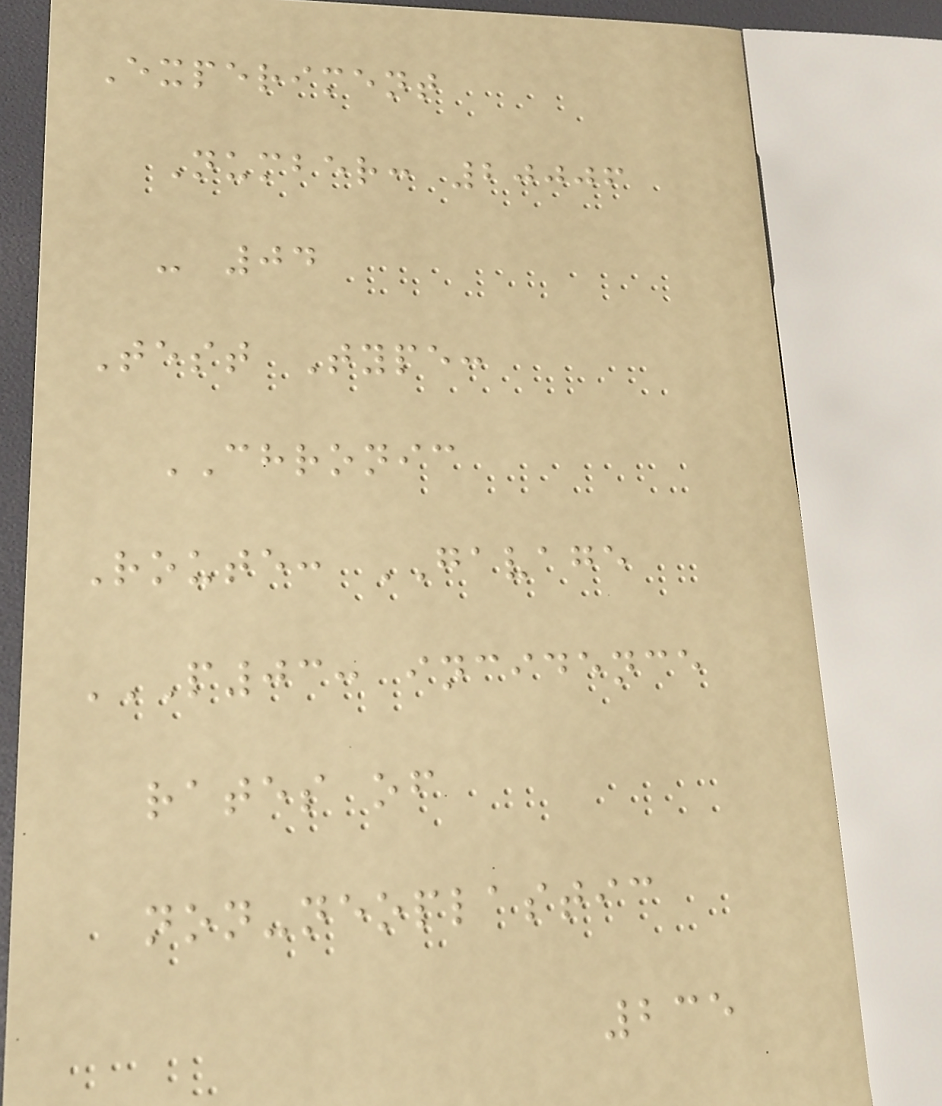Experiment
Number: 20006
- 04
Test Type:
CHRONIC
Route: GAVAGE
P03: INCIDENCE
RATES OF
NON-NEOPLASTIC
235
